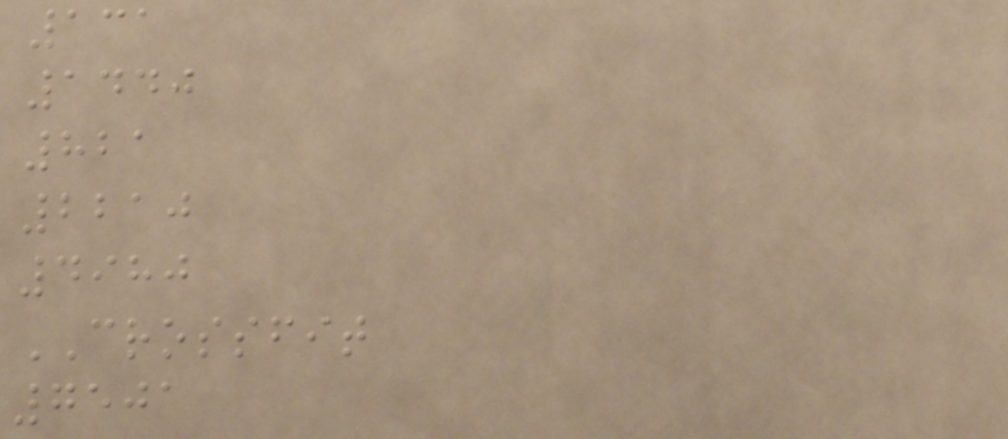131
1440
821
2210
4980
CROSSFIT
7501
